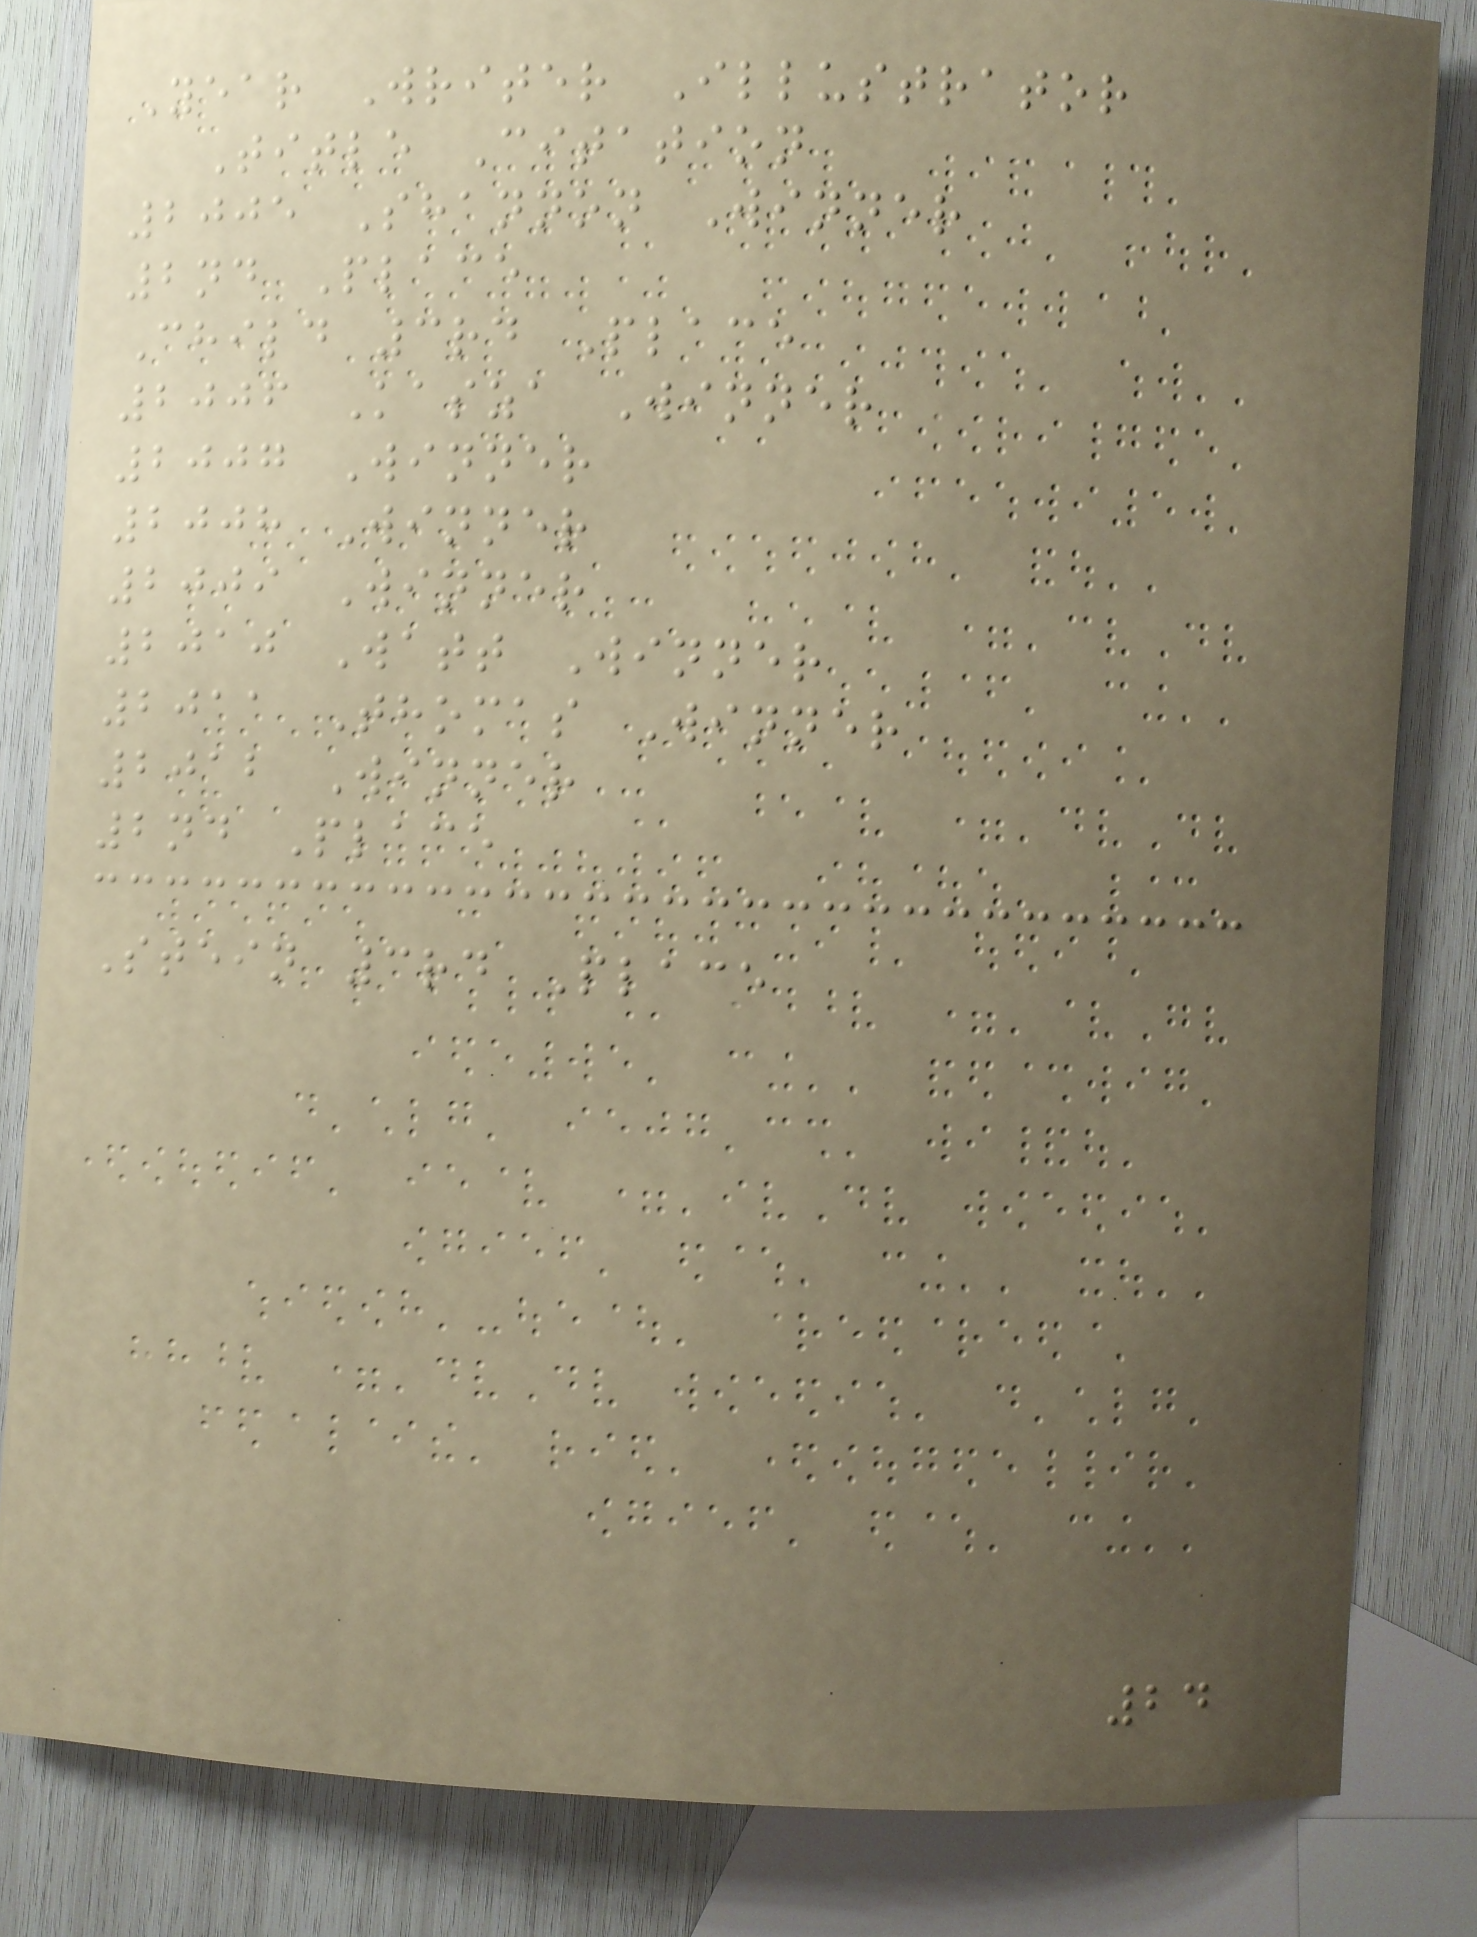Year Writer Illustrator
Title Citation
2005 Shannon Winner
2nd Place
Child 3rd Place
2006 Kasza Winner
2007 Winner
2008 Winner
2009 Winner
2010 Watt Winner
2011 Thomas Winner
2012 Winner
2nd Place
Stein 3rd Place
24
